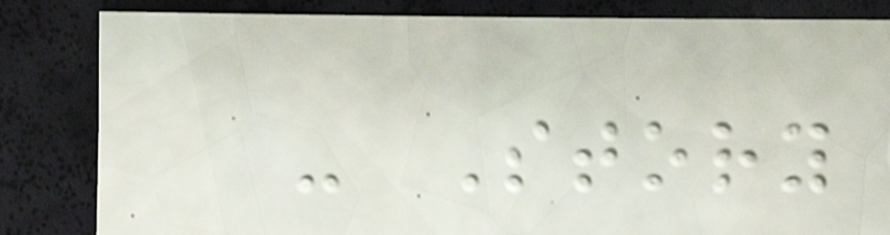- Story
